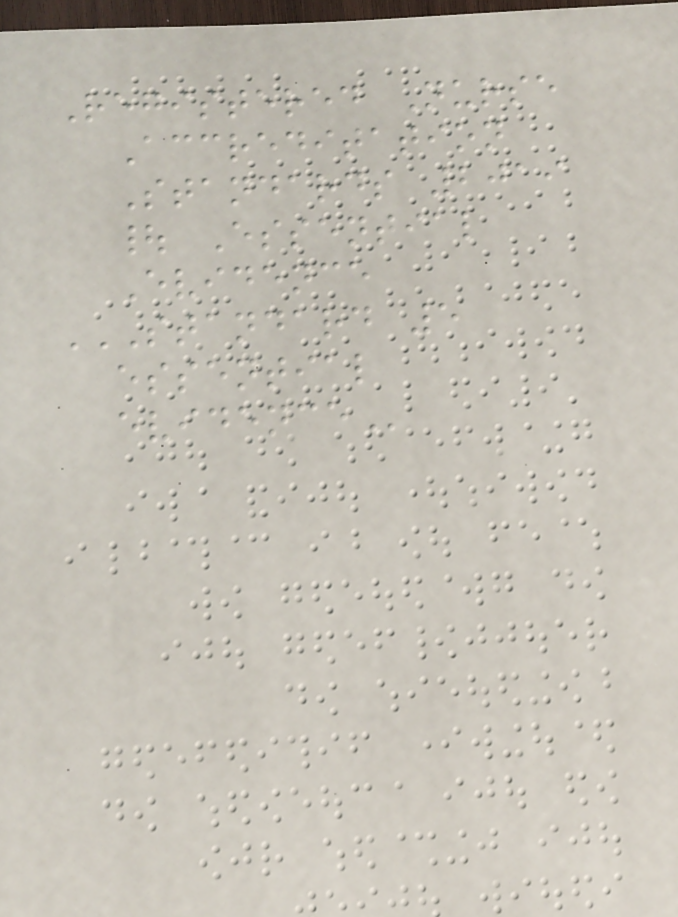Registered Nurse
Accreditation
Standards 2019
| Essential
Evidence
STANDARD 5
ESSENTIAL
EVIDENCE
